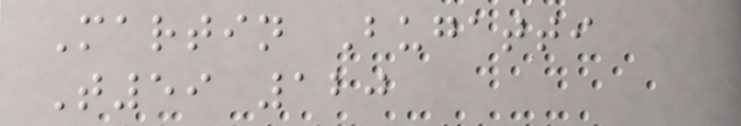Martin Bugatti
T59 120
